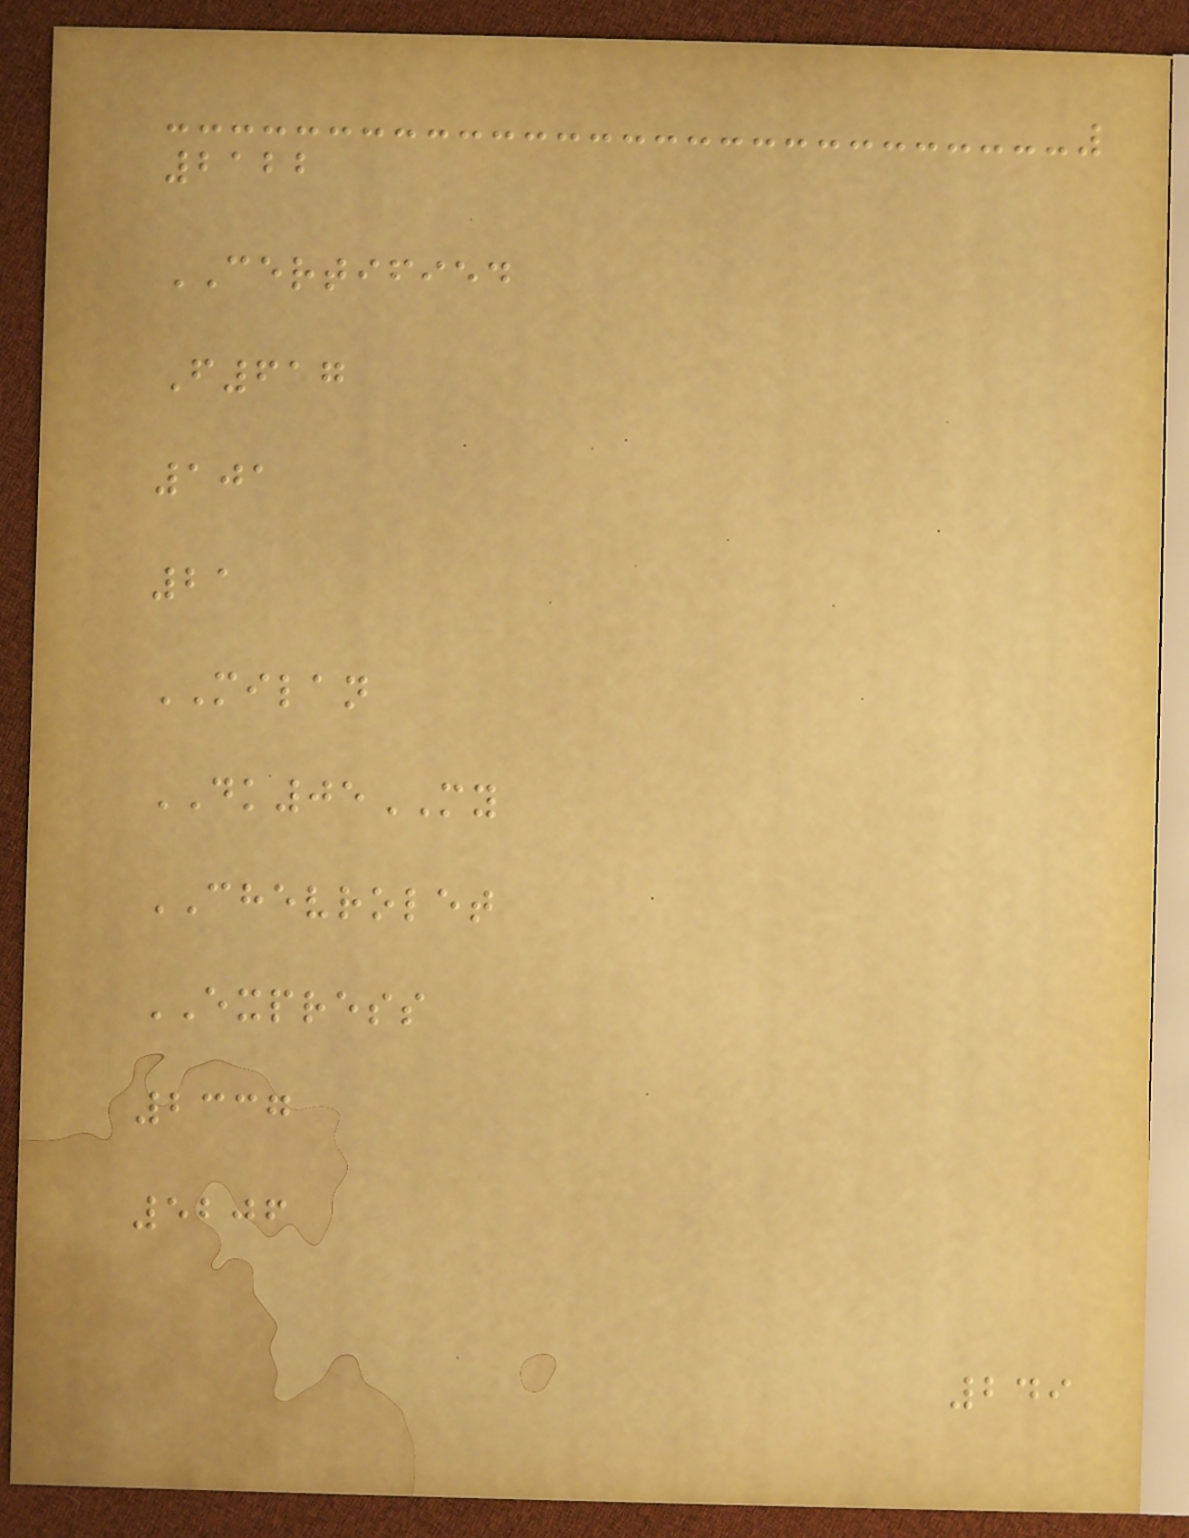2122
CERTIFIED
F617
101
21
MILAN
DK05MY
CHEVROLET
EXPRESS
2337
5206
249
